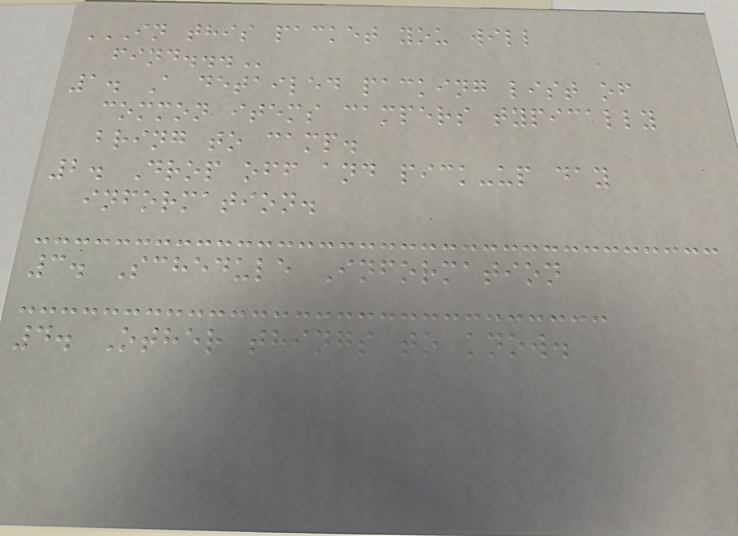IN THIS PACKET YOU WILL
FIND...
1. A detailed packing list of
common items campers typically
bring to camp.
2. Drop off and pick-up day
information.
3. Schedule Information
4. Other things to know.
